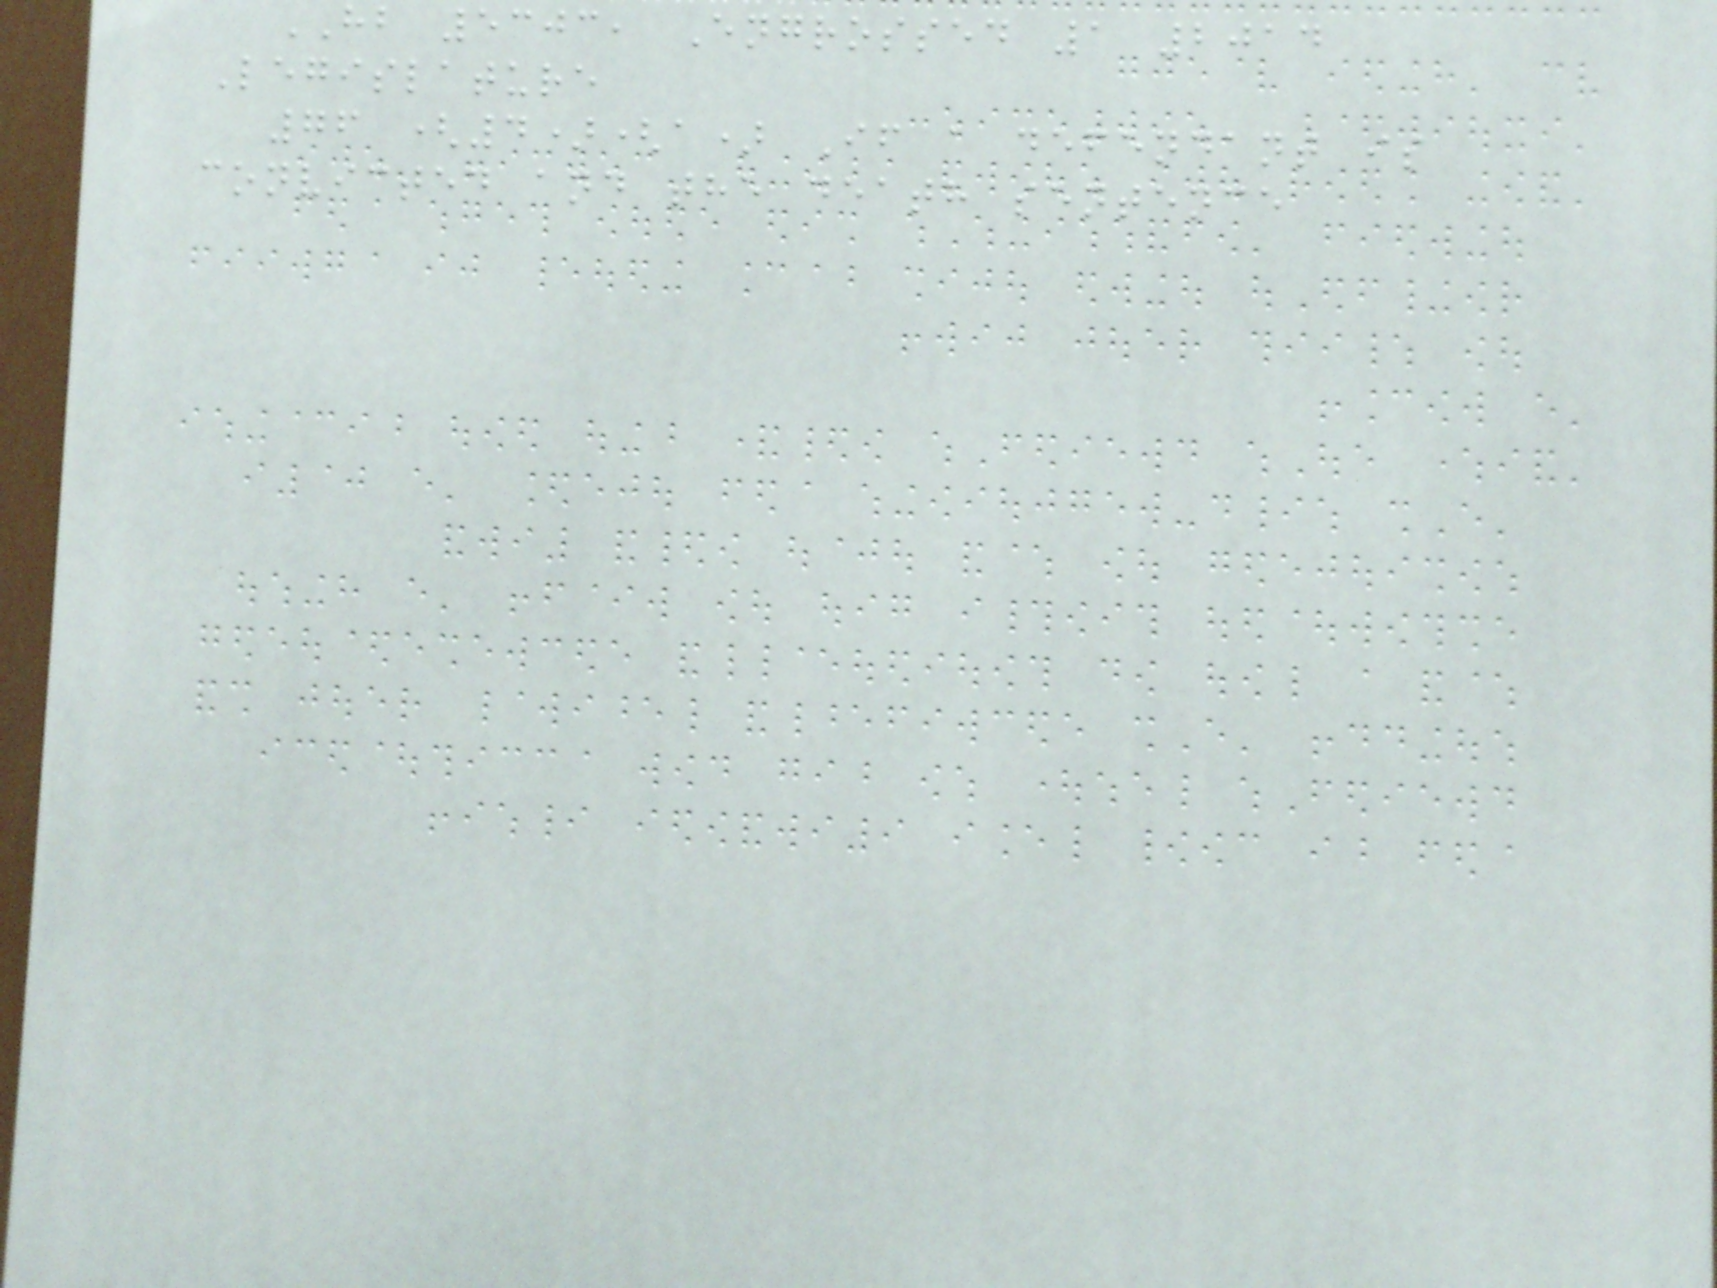HB 5303, Engrossed 1 2014
Legislature
76 (4)(a) If a defendant is
convicted and the death sentence
